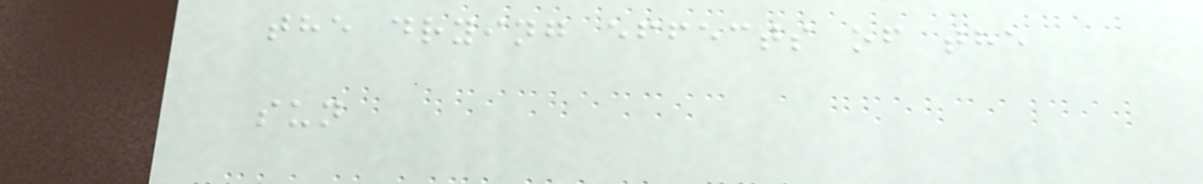the drying effects of the
sun
